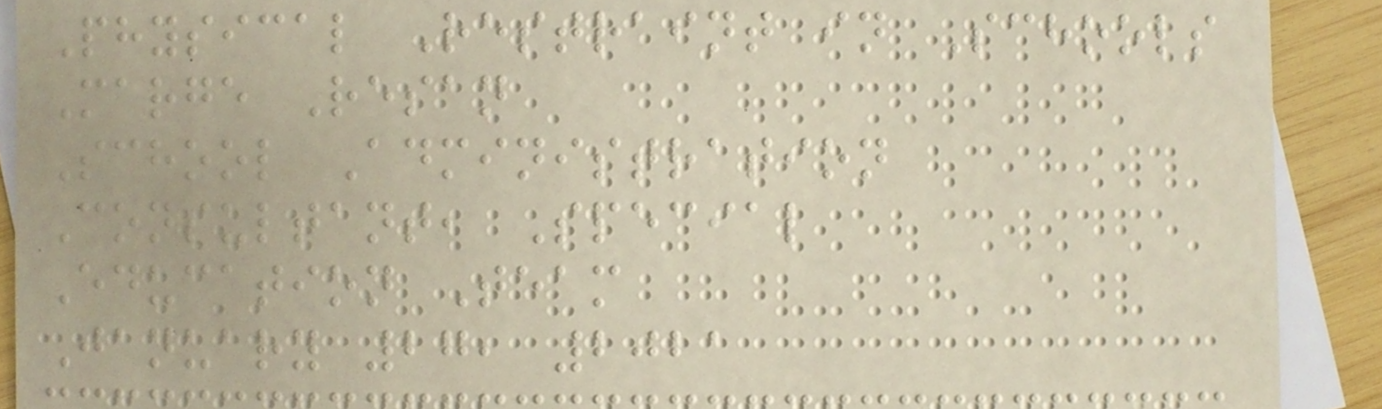Physical Restraint in Schools
Marge Resan
School Administration
Consultant, Special
Education Team
January 27, 2021
